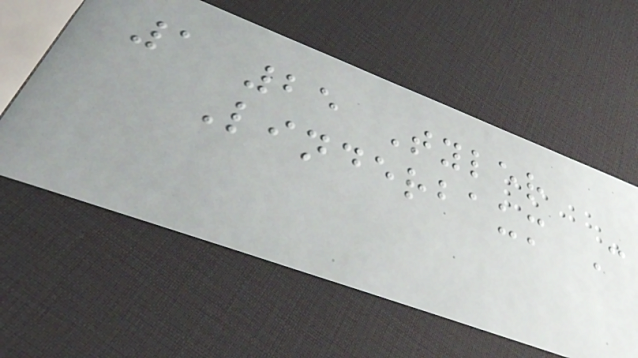1 25 Tyler
Linderbaum C
